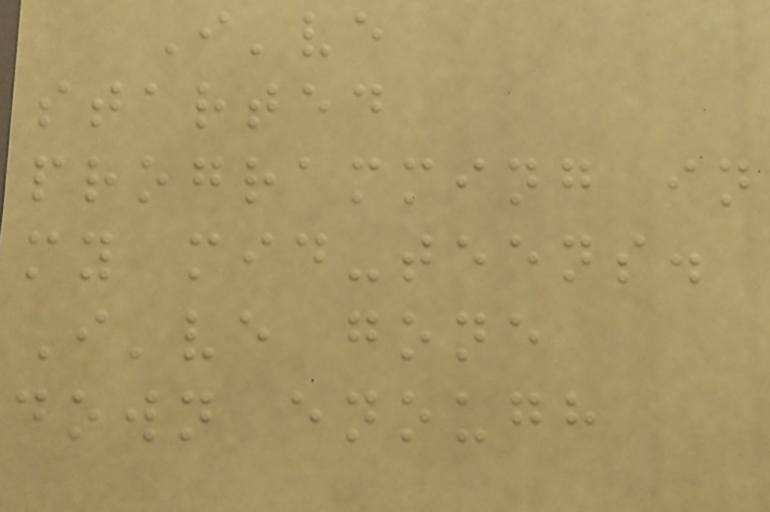I've
started
programming in
my mid-teens.
I've gone
down enough
